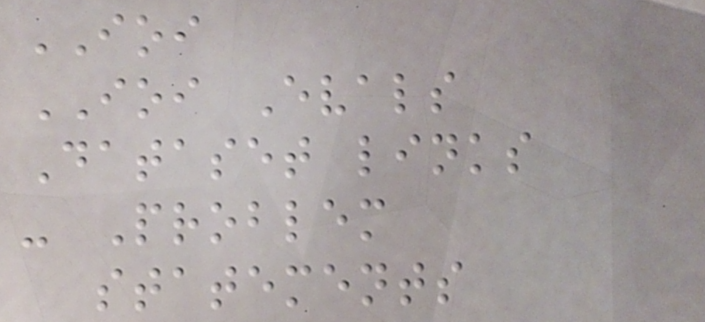IOI
IOI Evals
Dataset links
- Problem
statements
